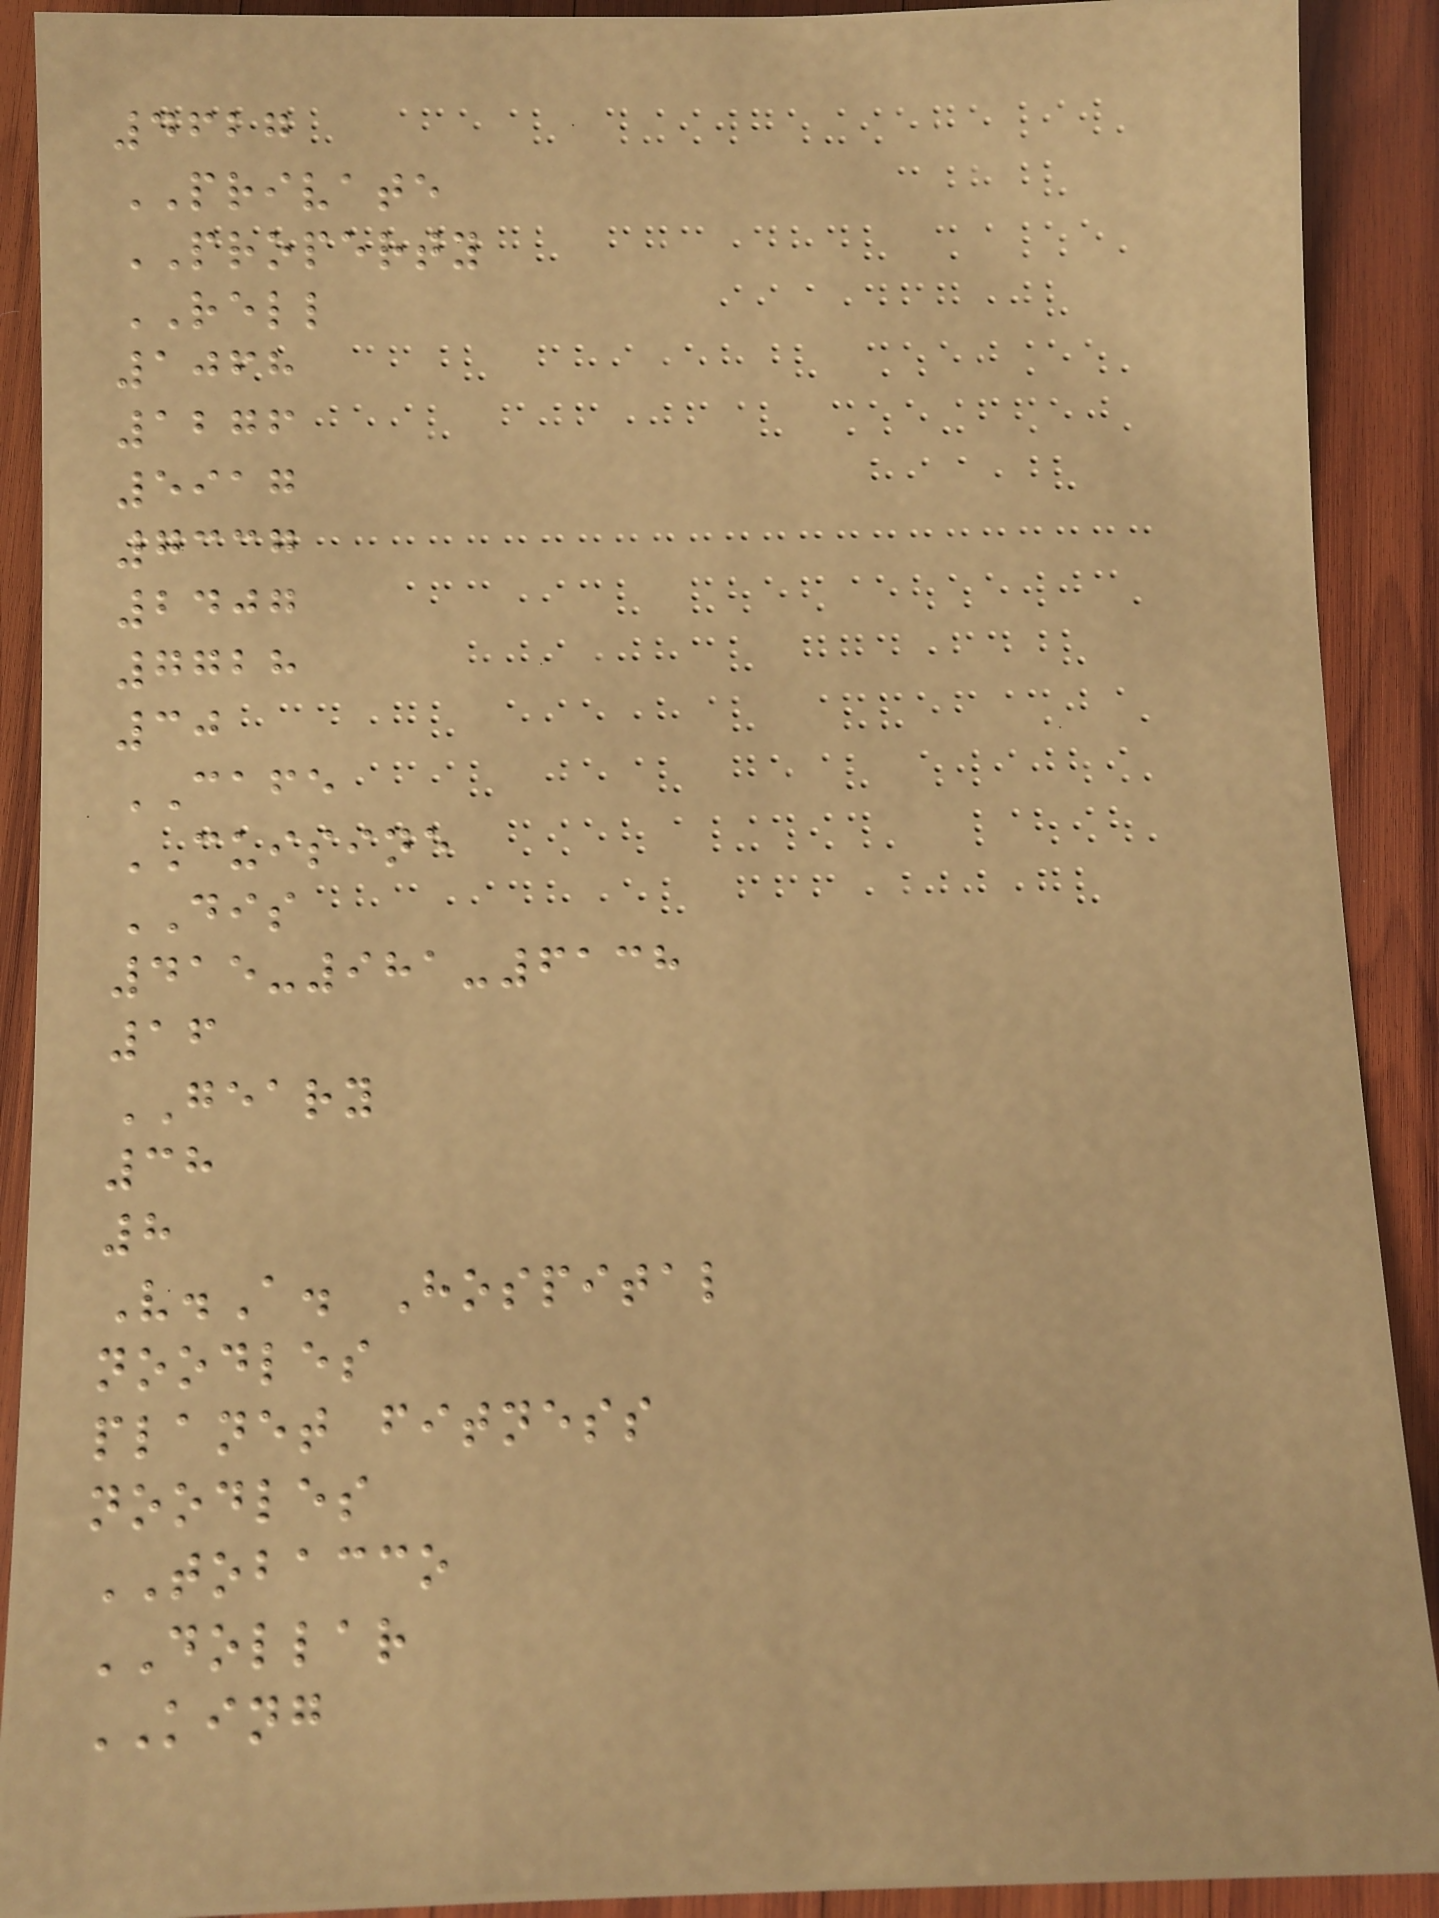4627
PRIVATE
PROPERTY
RELL
1068
1276
5917
7337
2407
7728
30
CAFE
CUISINE
DIS
415-981-6138
16
GEARY
38
8
V.A. Hospital
noodles
planet fitness
noodles
TOBACCO
DOLLAR
KING
